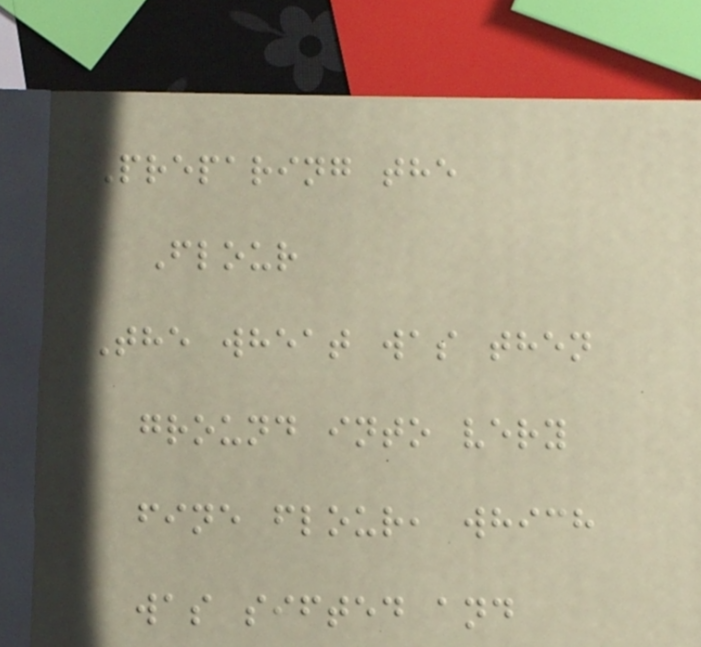Preparing the
Flour
The wheat was then
ground into very
fine flour, which
was sifted and
